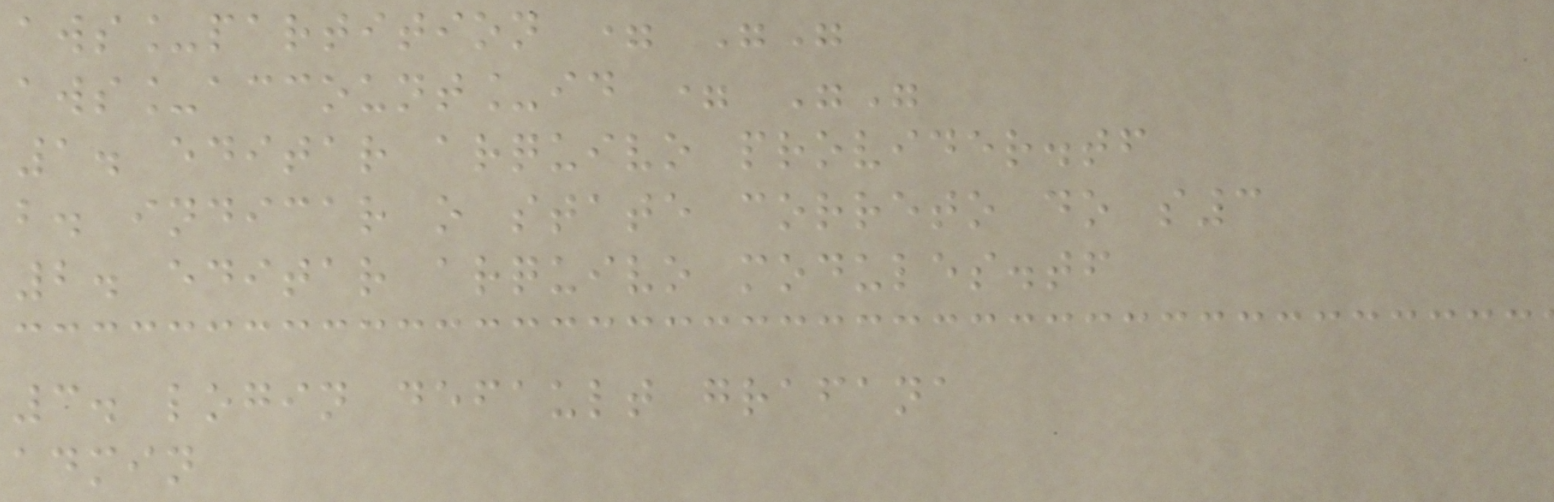aws_partition = ""
aws_account_id = ""
1. editar arquivo provider.tf
b. indicar o state correto do s3
2. editar arquivo modules.tf
3. login default grafana
admin
